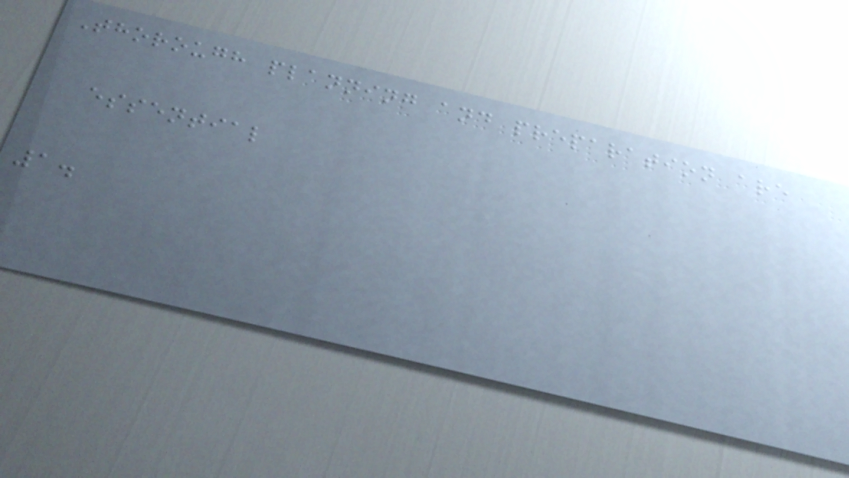Thorough planning and preparation are
essential
1.
